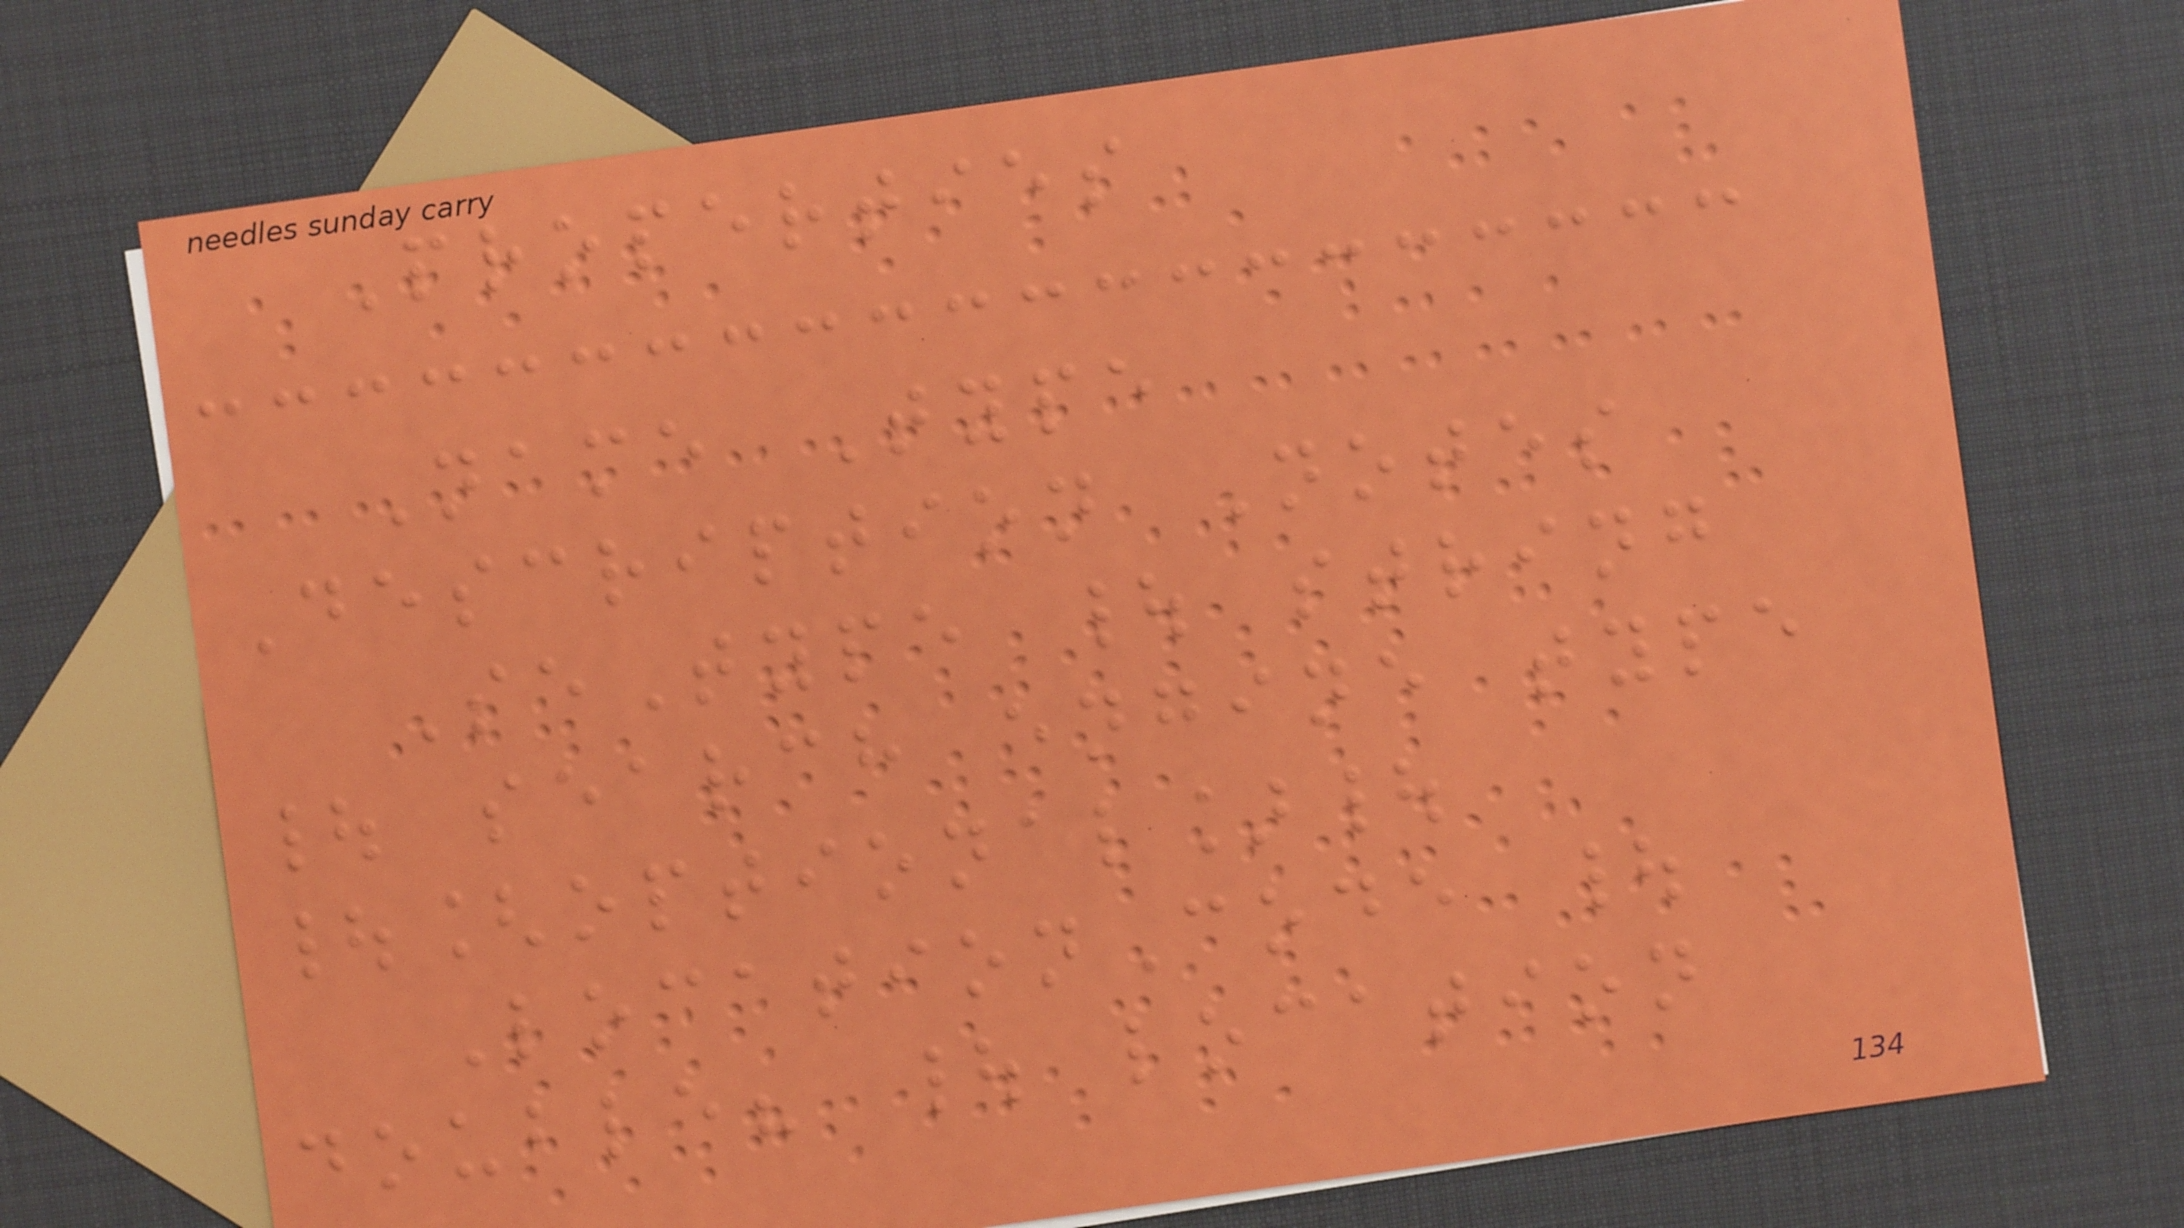Properties
Name Type
Description Notes
SeType | string
| search engine type
|[optional]|
LocationCode |
double? | location
